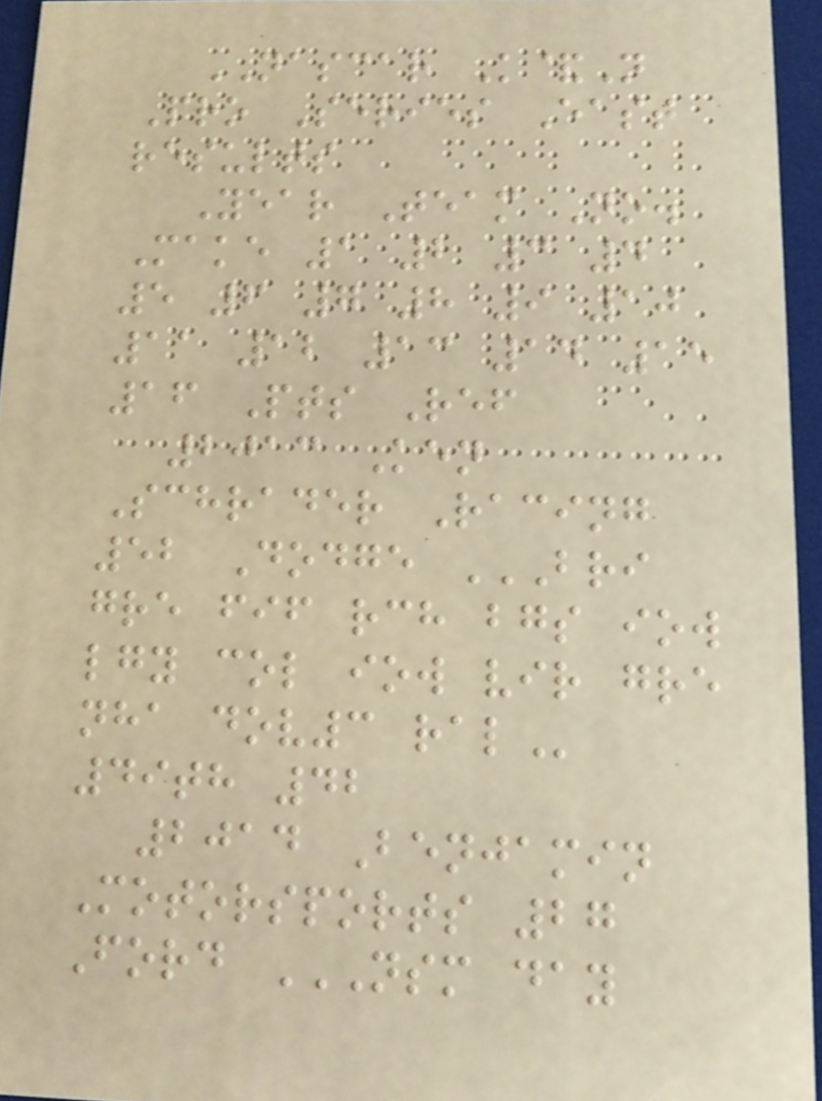NASCAR K&N
Pro Series East
results
Year Team No.
Make 1 2 3 4
5 6 7 8 9 10
11 12 13 14 15
16 Pts Ref
2013 Ken
Schrader Racing
52 Dodge BRI
GRE FIF RCH BGS IOW
LGY COL IOW VIR GRE
NHA DOV3 RAL
49th 42
2014 Benjamin
Motorsports 27
Ford NSM DAY
